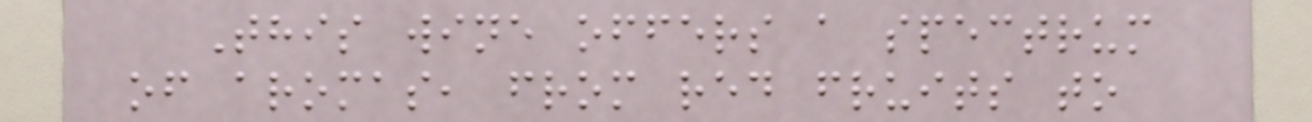This wine offers a spectrum
of aromas, from red fruits to
